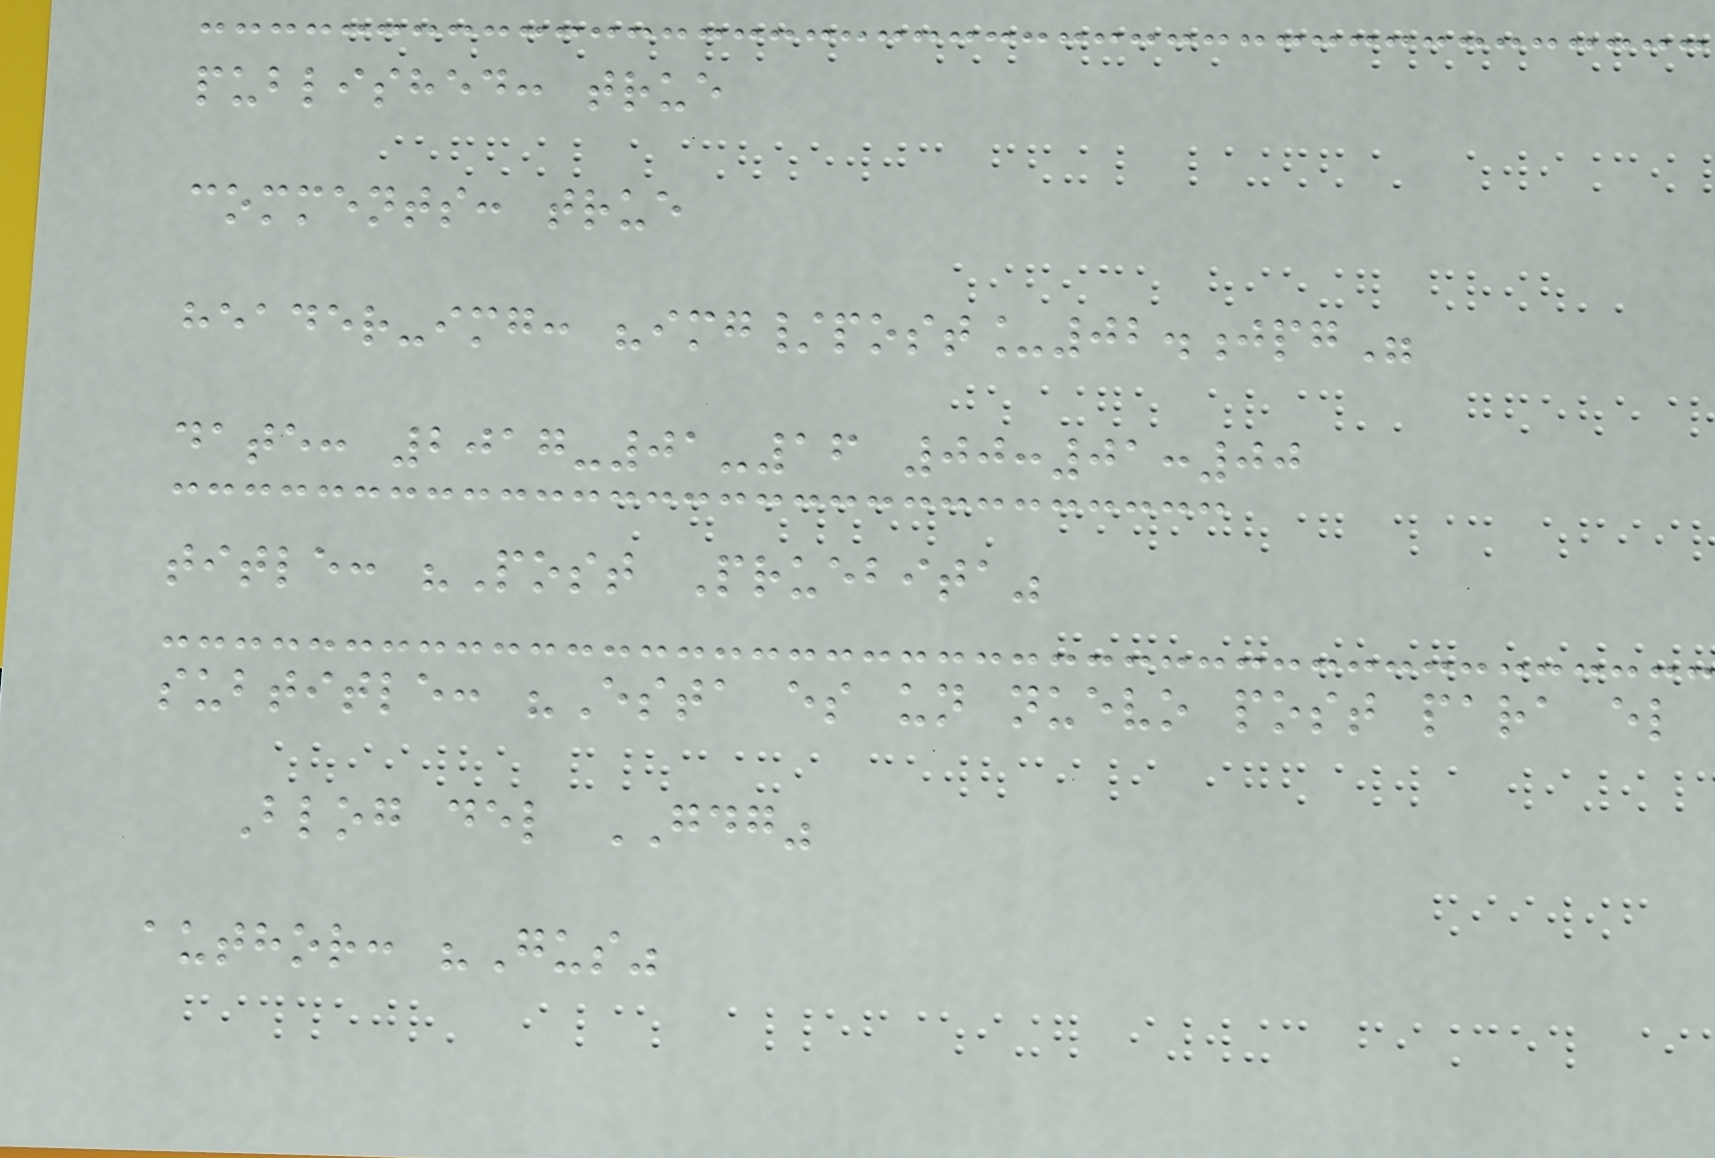published: true
comments: true
header-img: "img/post_02.jpg"
date: 2017-01-16 00:01:00
title: "Post Pruebita"
subtitle: "Esta es un nuevo post para el
Blog del GDG"
author: "Gus"
